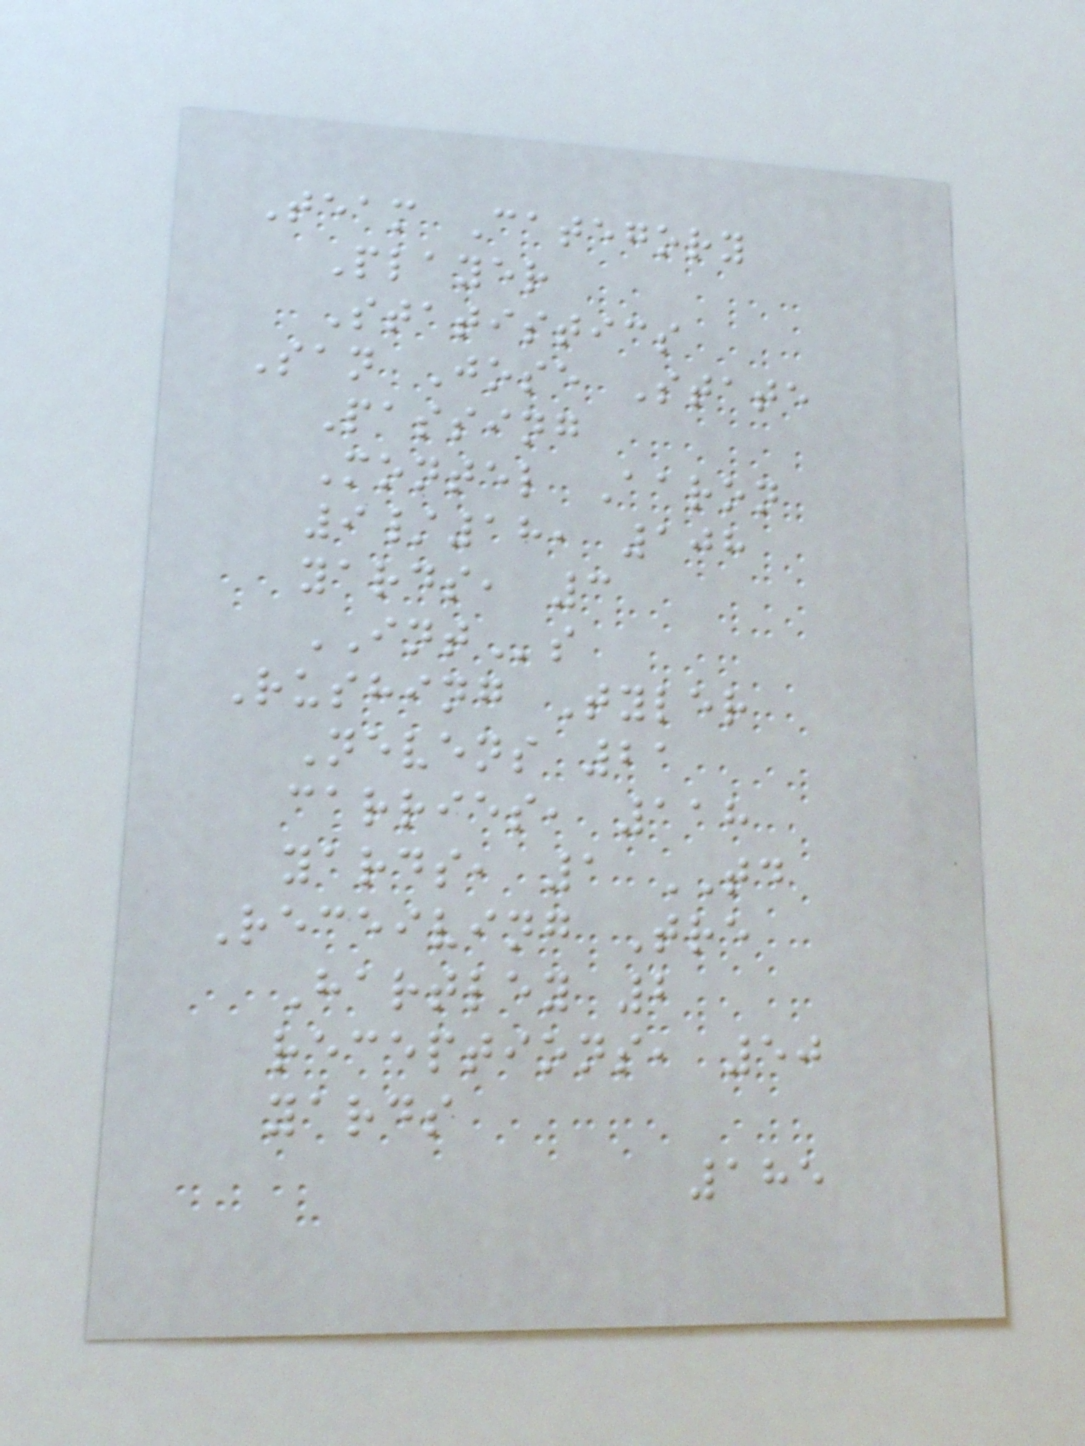Team Category
Player
Statistics
San Jose State
Passing
Montel Aaron
9/18, 108
yards, 3
INTs
Rushing Tyler
Nevens 21
carries, 118
yards, 1 TD
Receiving Tre
Hartley 2
receptions, 50
yards
185
